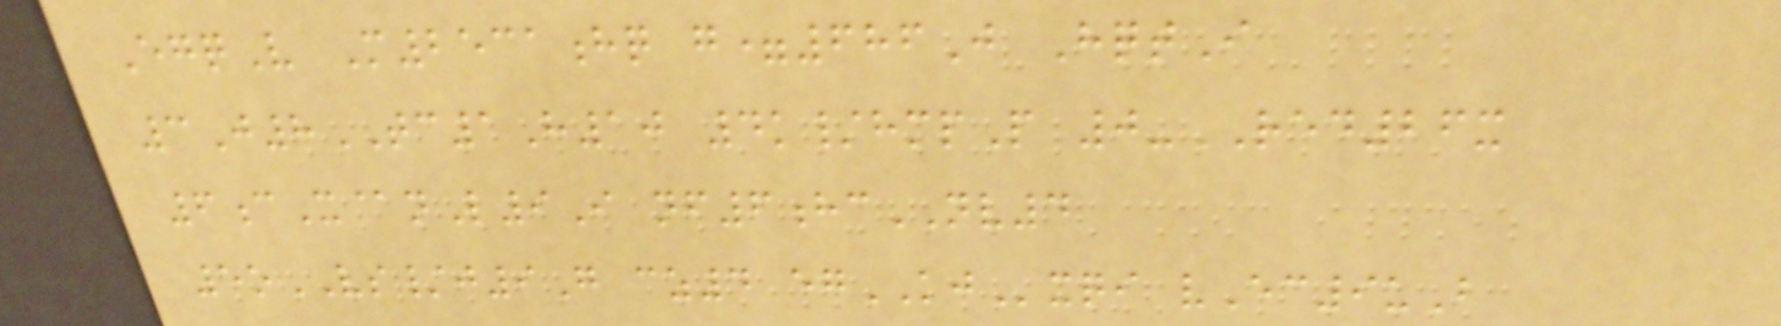EgqV M2531hq g=686J HqtI
3J8TC1H10 4k/hmpP 0-RED26x
6cX@nL9I nf6hcNV4
5oVS/j9G cz4 egKJxqi vEc9uB
